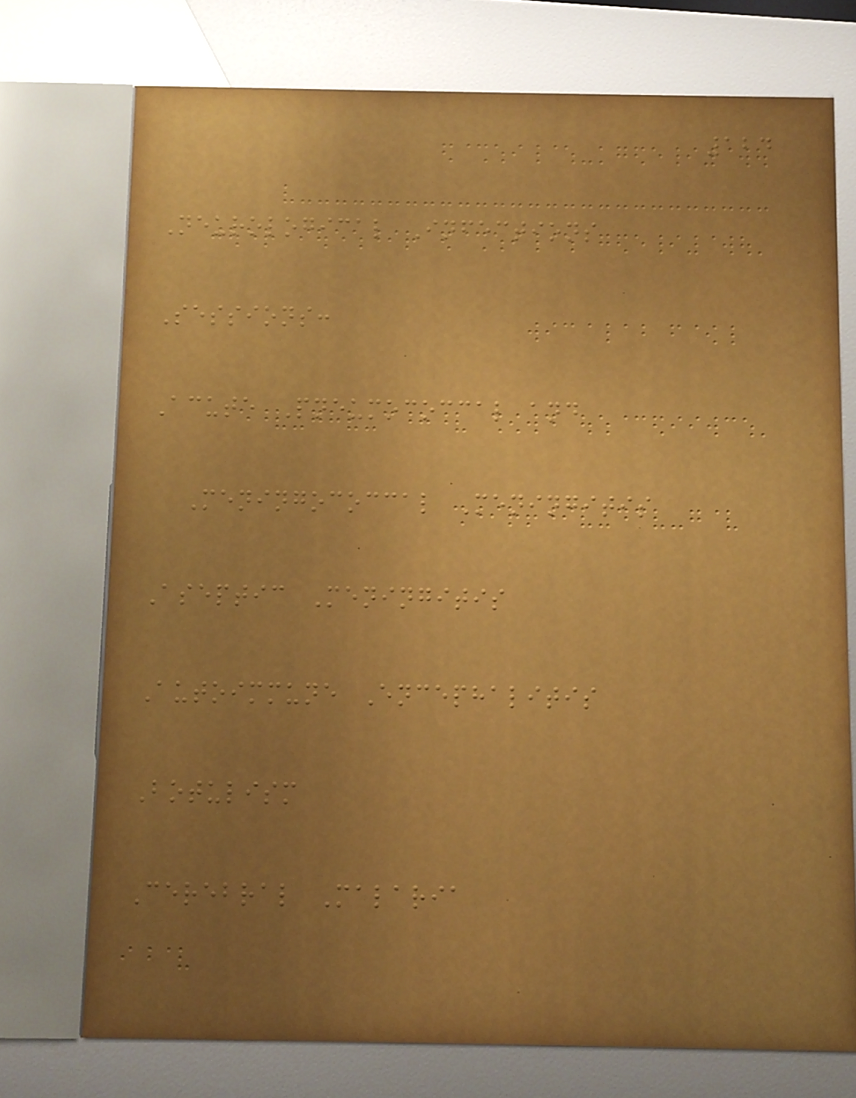124
Neurological Infections
Sessions:
Acute Pneumococcal and
Meningococcal Meningitis
Aseptic Meningitis
Autoimmune Encephalitis
Botulism
Cerebral Malaria
